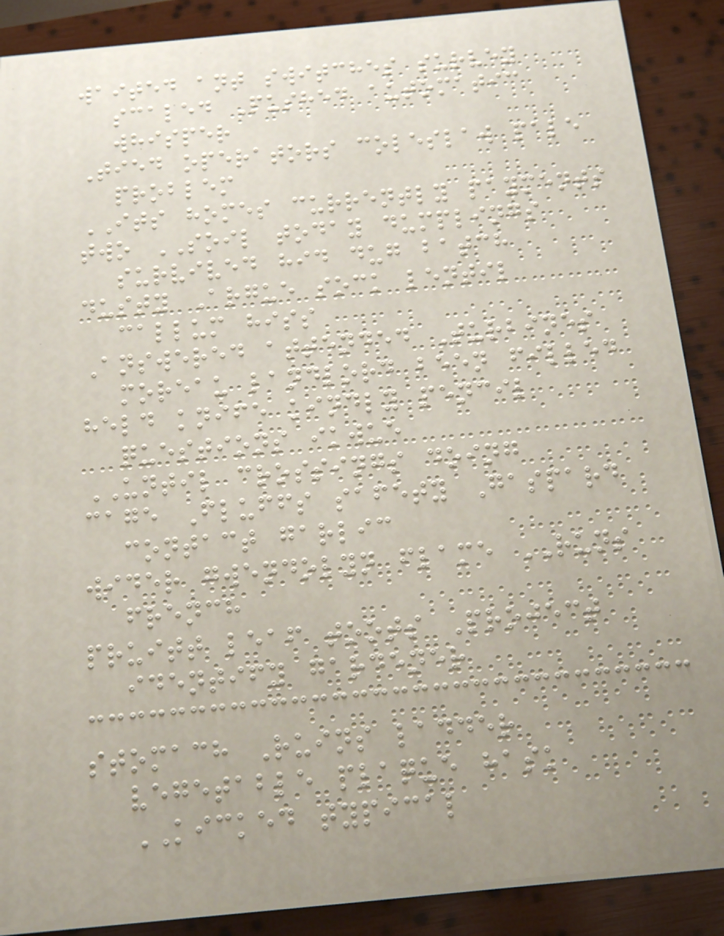waited ant switches survey
scaled Pushed automatic
whisper
Tied operators coleslaw pale
problem
ITS homes currently payments
two SOIL today dumplings
survived hid dug batch
dusty Argue sock lentil
callum hiss
Answered attended Turbines
moreau landlord been filled
held knife kindly pencil
questions ikwue
UNTIL crossings doing
cage Fluffs safety Gaspard
contact garlic
wider gwendolyn flame RUNS
french
pruitt leaf toots Project
identify gardener
stomach Ruins ladder
vegetable plaque hask
KICKED typical
